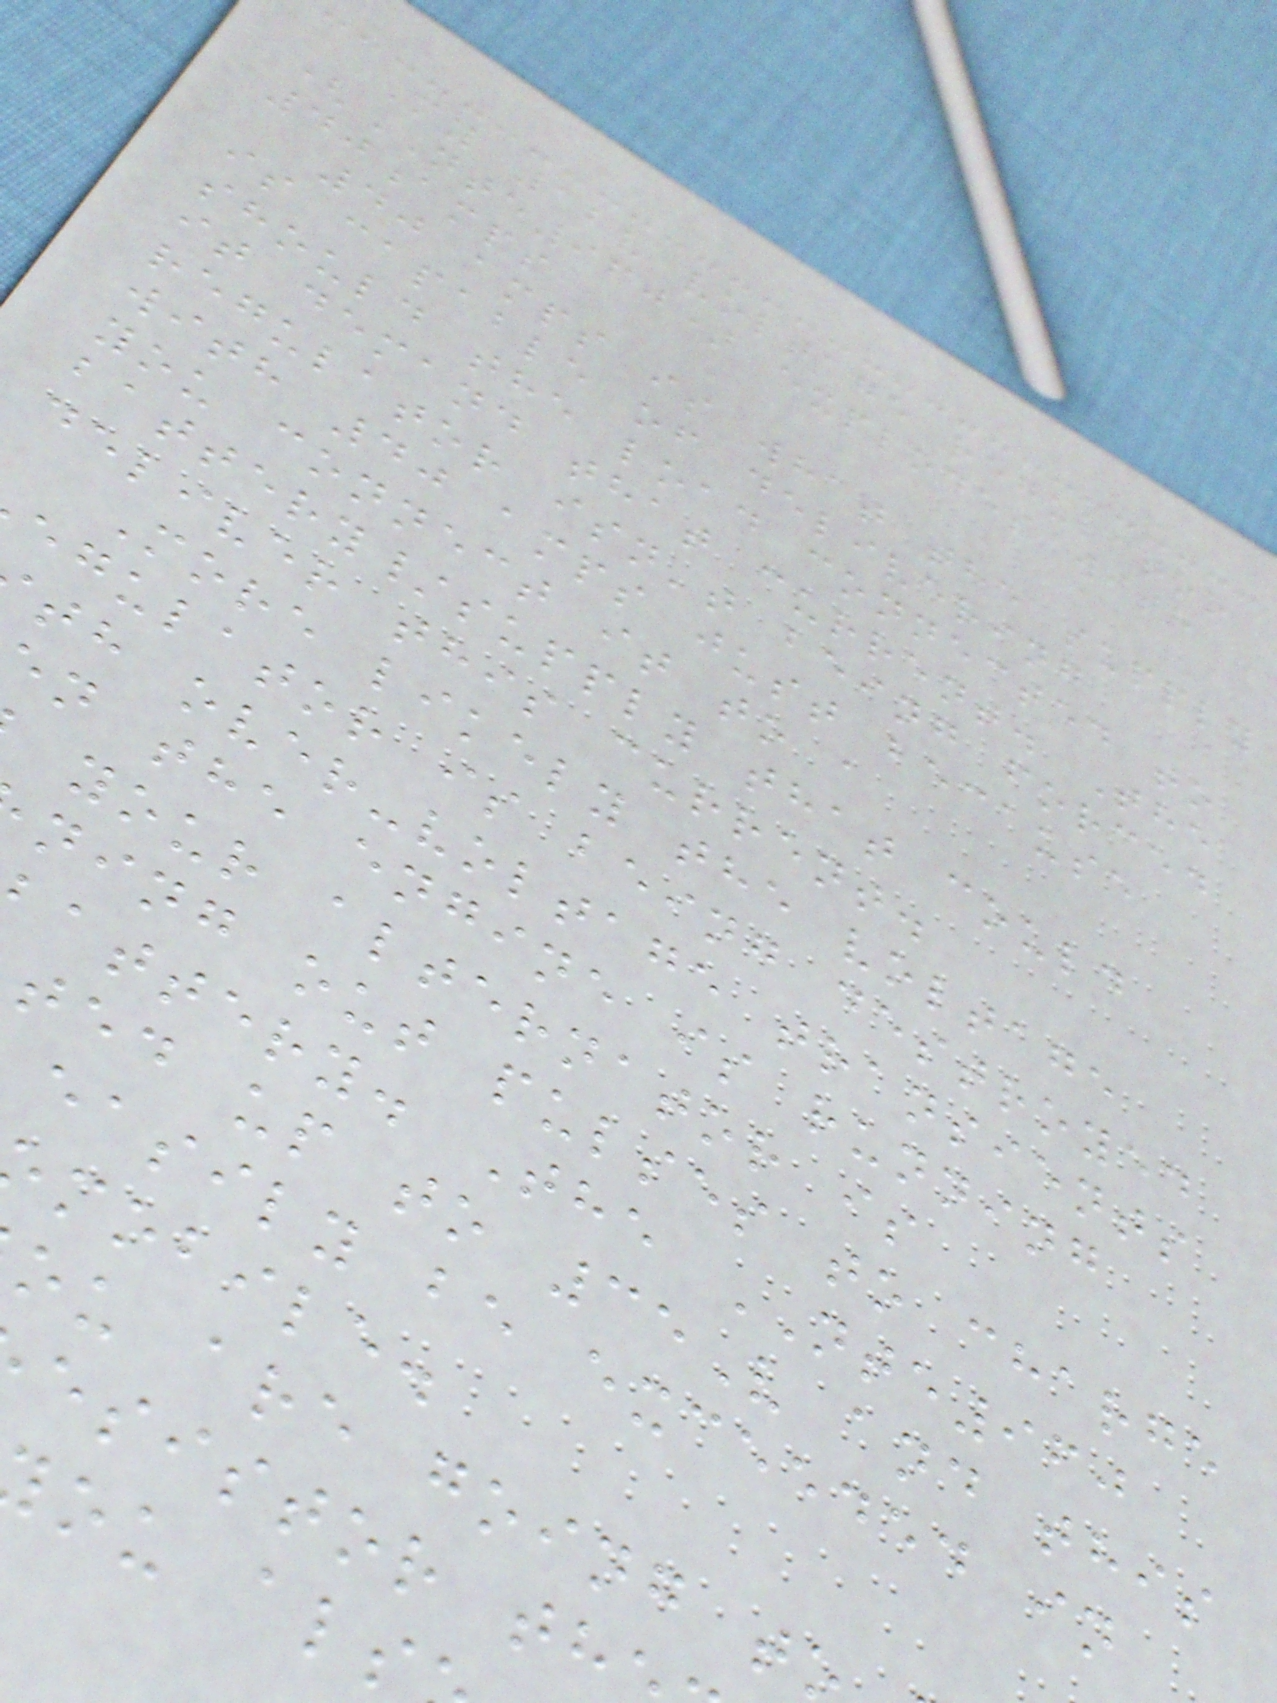My 12v voltage regulator
(NTE960) explodes with
40amps
40 amps is what the supply
is capable of delivering
should the load connected to
it demand that current. The
regulator isn't being forced
with 40 amps just because
you connect it to a
battery/supply that could
deliver this current.
More likely the voltage
egulator is being destroyed
th over-voltage transients
n the engine is running
your alternator is
ning out pulses to charge
attery. The NTE960
ted up to 35V and this
easily be exceeded in
mobile.
ou are going t
esistor th
